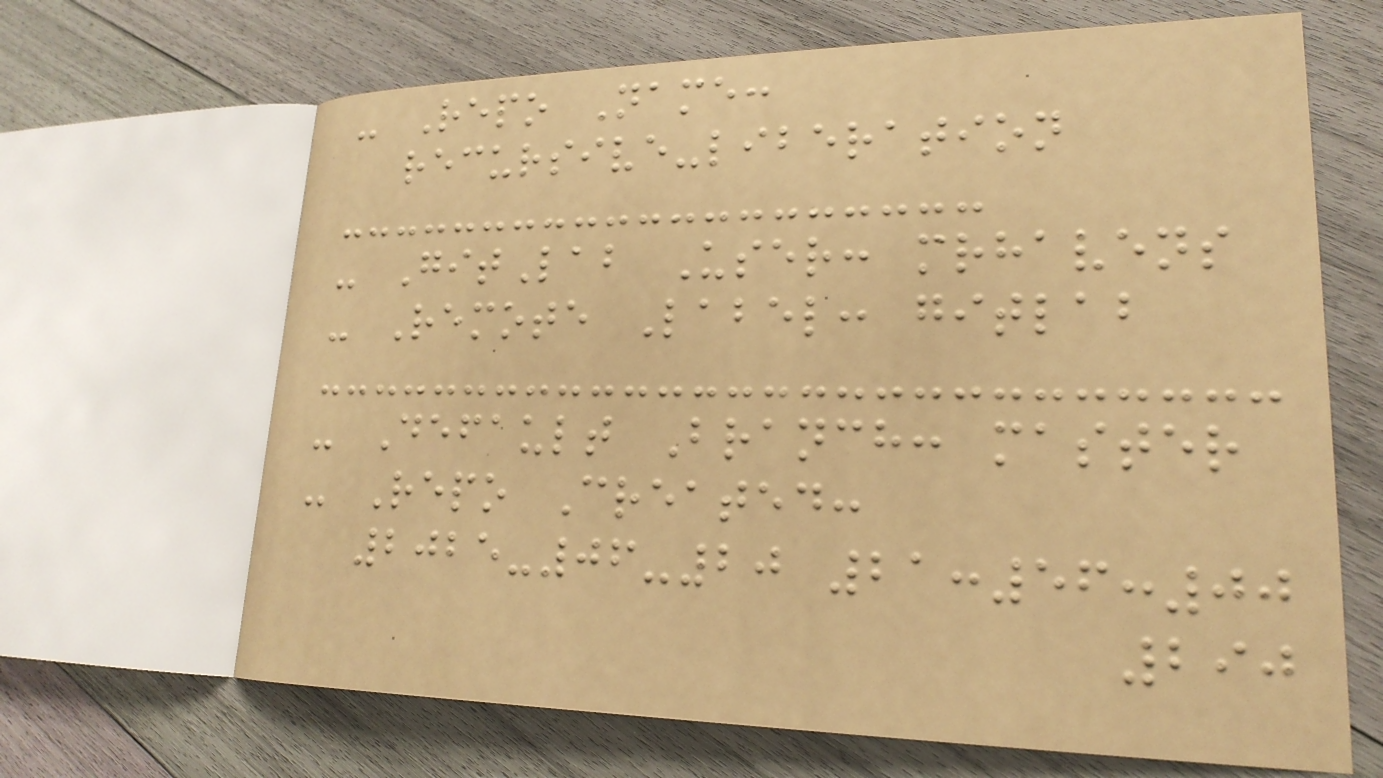- Repo Name:
recursive-liberation
- GitLab User: mrhavens
- Remote Label: gitlab
- Default Branch: master
- Repo Created:
2025-06-20 21:56:00
290
